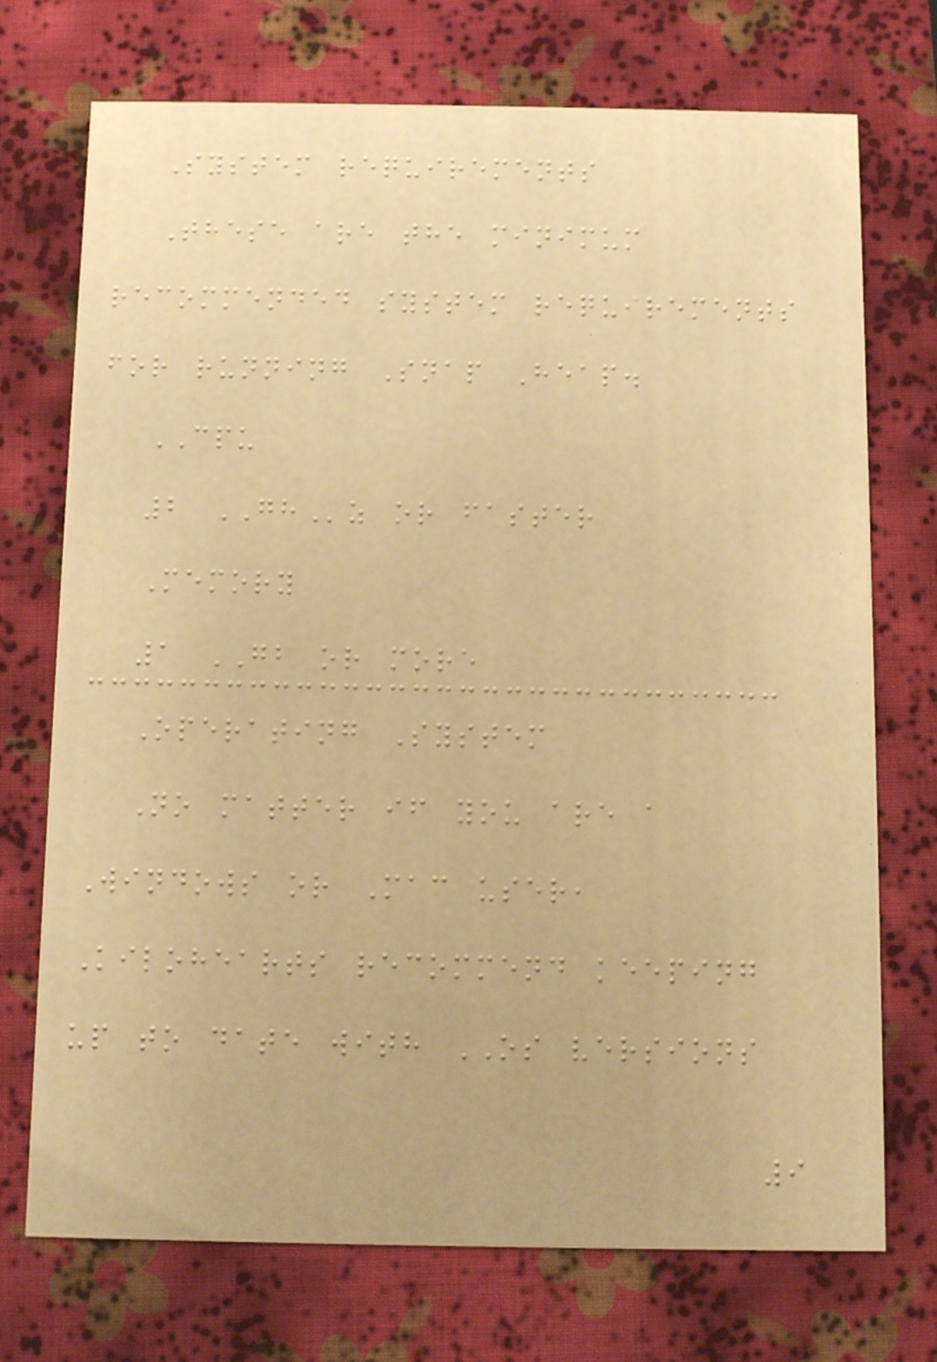System requirements
These are the minimum
recommended system requirements
for running Snap Heap.
CPU
2 GHz or faster
Memory
1 GB or more
Operating System
No matter if you are a
Windows or Mac user,
Kilohearts recommend keeping
up to date with OS versions
9
